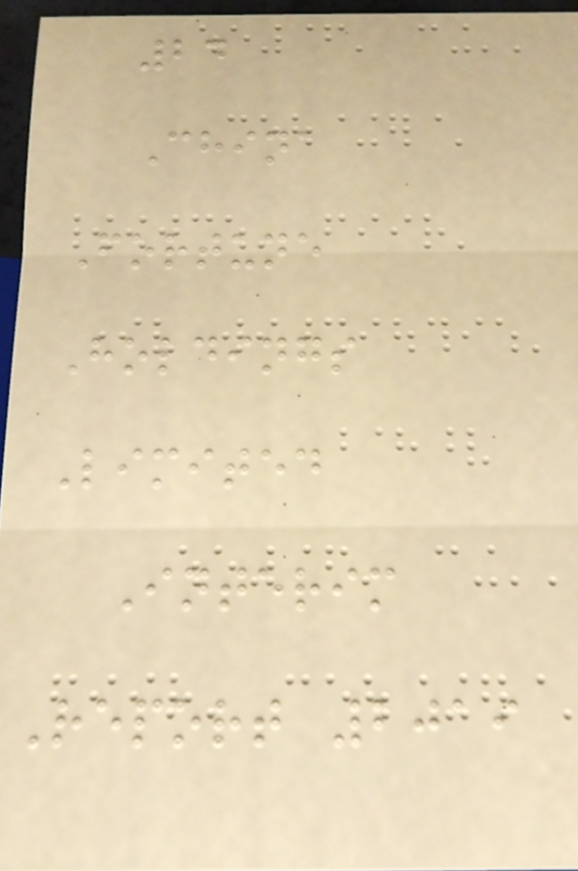24
China
Fortune
Holdings
Limited
Interim
Report 2019
